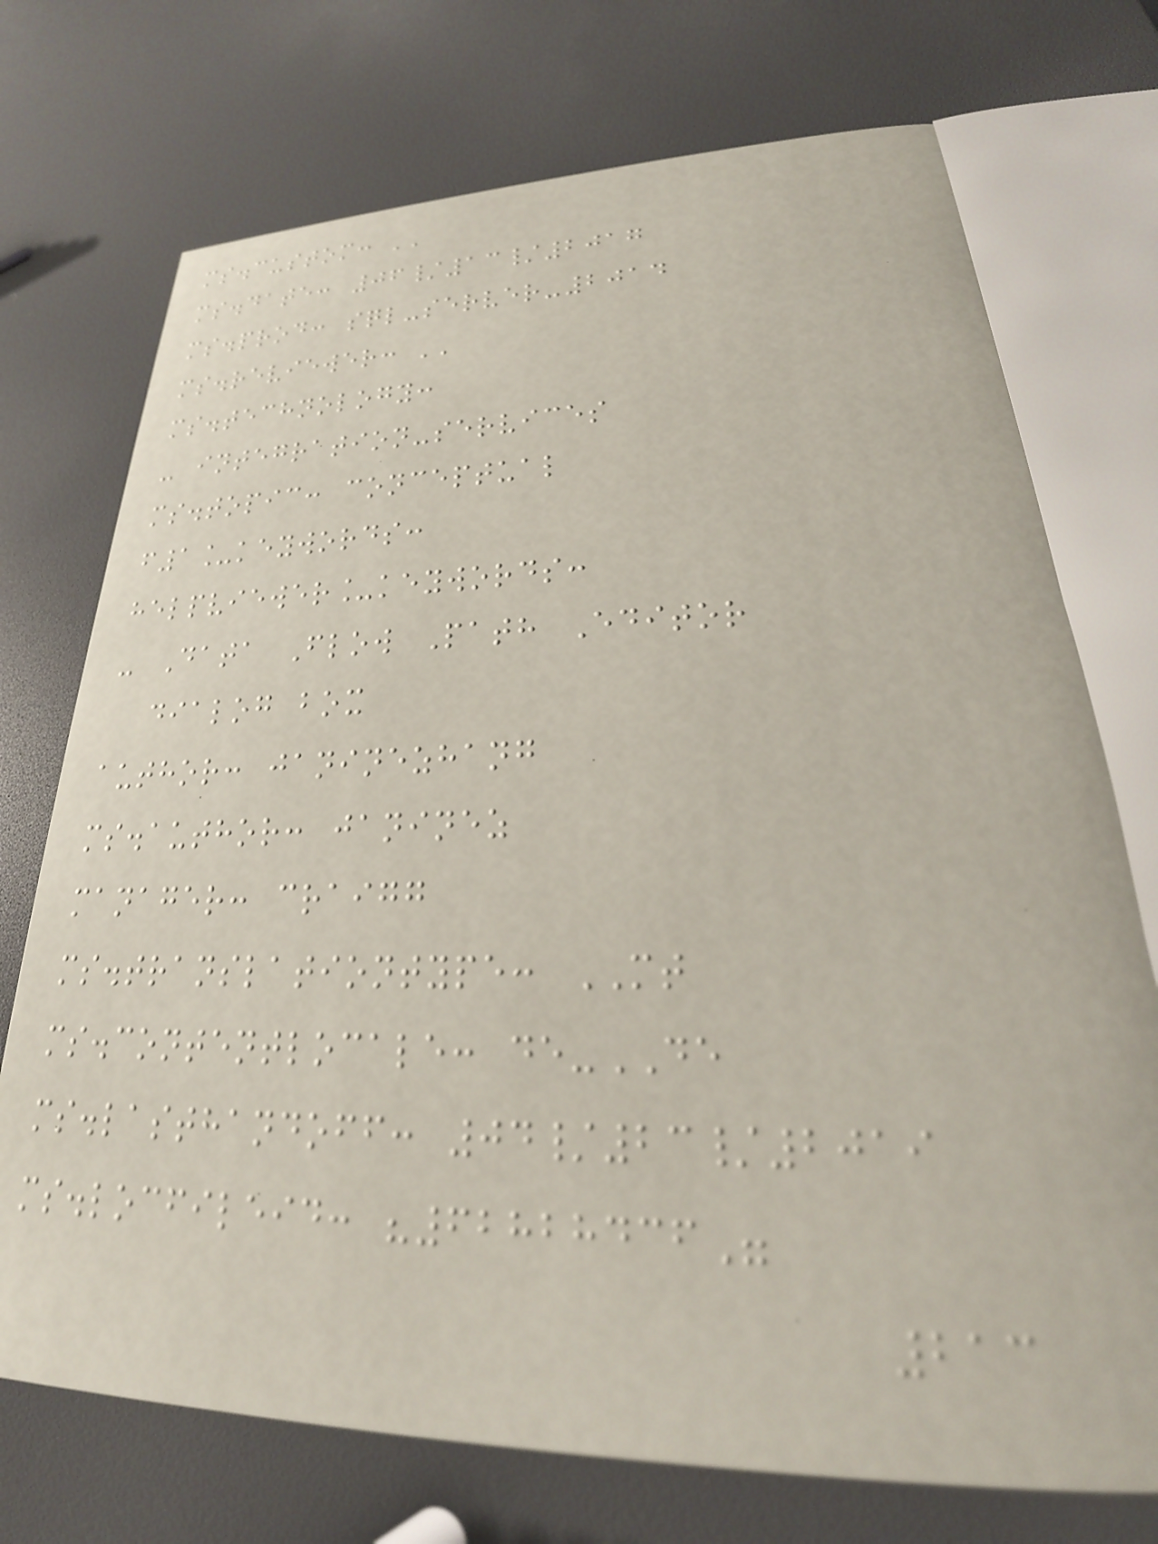ms.custom: ''
ms.date: 06/13/2017
ms.prod: sql-server-2014
ms.reviewer: ''
ms.technology:
- integration-services
ms.topic: conceptual
f1_keywords:
helpviewer_keywords:
- Data Flow Path Editor
dialog box
author: janinezhang
ms.author: janinez
manager: craigg
ms.translationtype: MT
ms.contentlocale: de-DE
ms.lasthandoff: 04/23/2019
ms.locfileid: "62828436"
213
